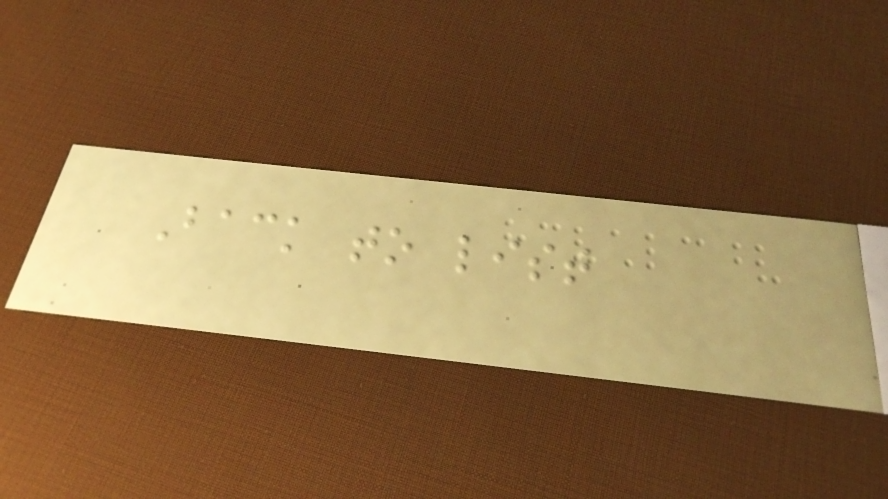Back to list
